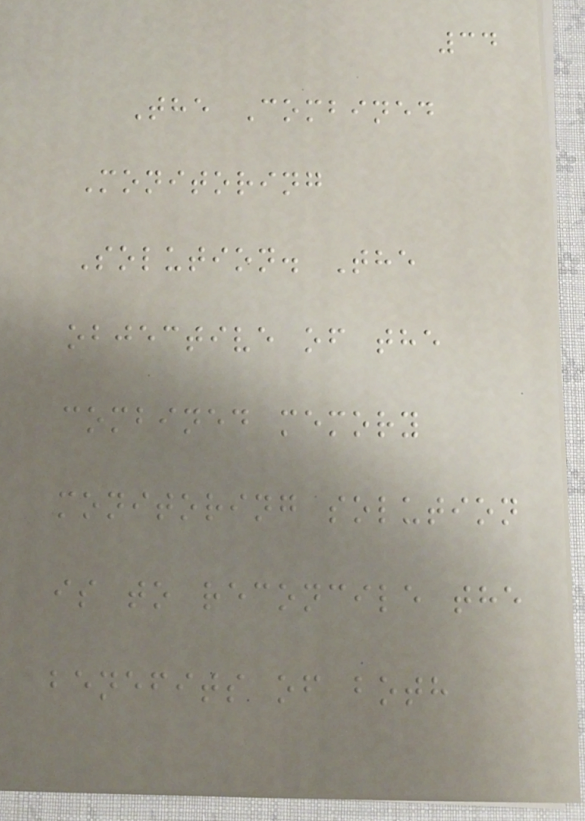34
The Combined
Monitoring
Solution. The
objective of the
combined memory
monitoring solution
is to reconcile the
benefits of both
